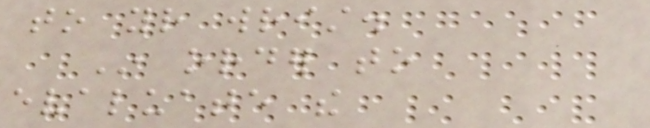to your wrist.
In order to
evaluate the
